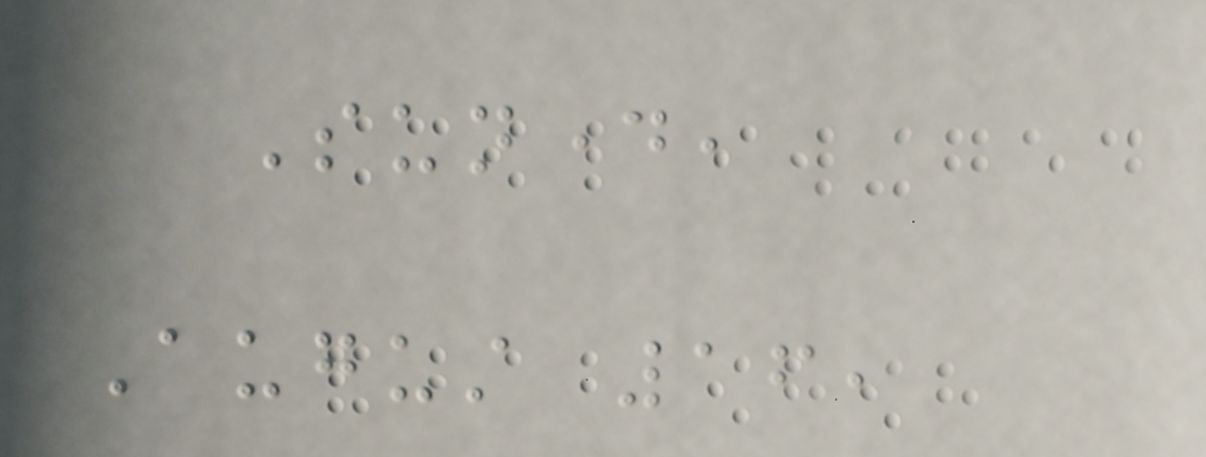Sunday,
August 16,
